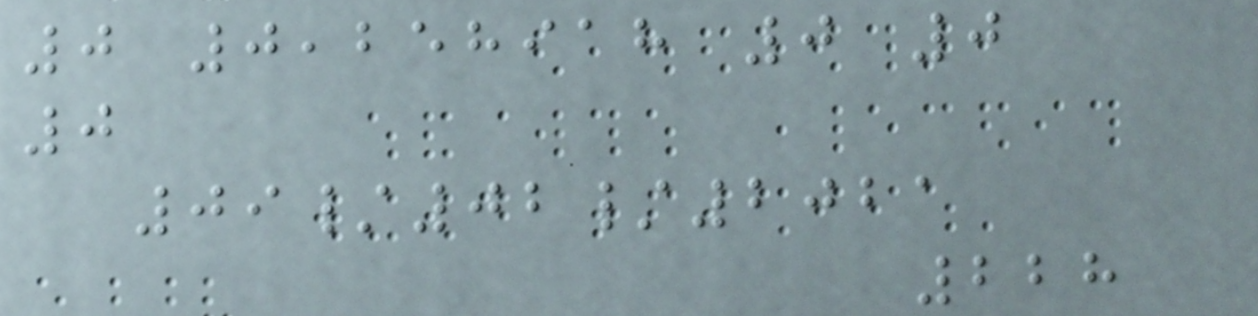0 0,258918 0 0
0
09/02/2021
228
